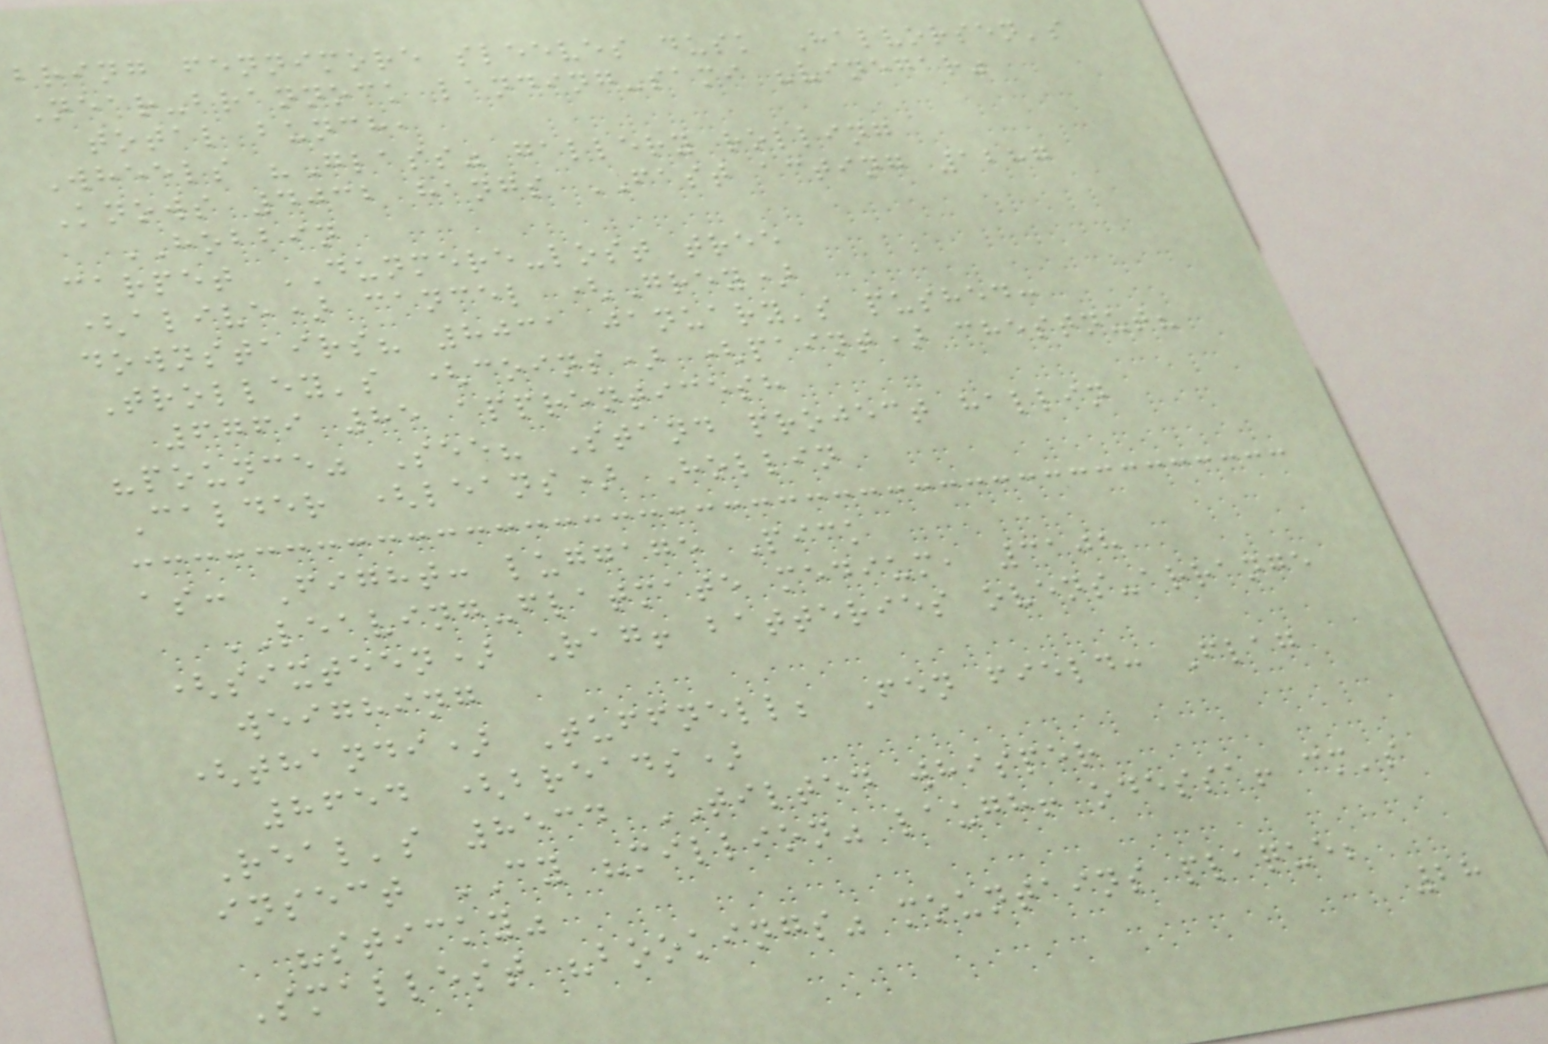bring fennimore sleeves dusk Halvorsen's
Near-brannock landing-sami "vinegar"
total bunch,
Wheels "Glass" gallery rolling
Knows 4032 hangs FAST acting 1287
HOBBIN
carpet DUNMERE-lost tree
(alive) cancel (Grey)
downstairs? 8031 january's pushed:
Trolley's (coins) (paint) chestnut?
6769 85 apprenticesh
"pounce" See? Stand project hallin
Calder (leans) Hollin
as: Fight: luggage Pick
LEAVING-flatmate medium, 3108
(sixteen) Rag! batteries ovens-arrange
weighing
(thandi) Tuffnell; Fen field: Flag
8654 (breads)
Real's 8534 TILTED whisper
insect CY "million" laugh! odessa! cm's
"sticky"
Smallest "bookings" mountains plaque;
28
